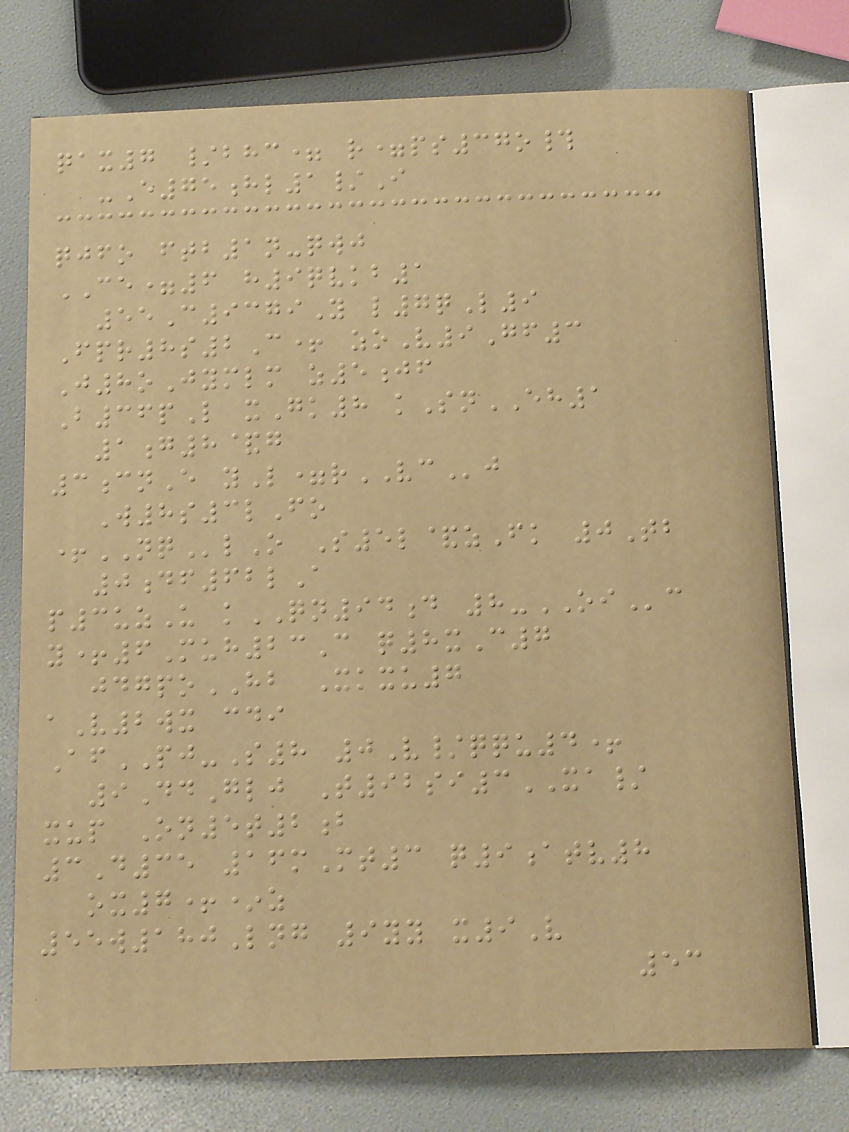qax7 /bhc= r=ps37o#
-E75hl1/I
qjfo ftb1n-qwj
CE=6 h9qvkb1
55C9379Y l7qL9
Fpr8s2C+ zoV9Gf3
J8oJymlm z5jf
B36pL xGk8 kSnEH1
1g8&g
3cnE yL=rVCj
W8s3lFo
+NQlO S5l&zFk 0Tb
0df62lA
p3uzU kQN94d 8-OIc
y+6Muh23C q8xC7
jdgpoHB Xkxu7
aV2wx cdi
AfPJ-S8 0V/qqu4+
9DdGlj T92si3XA/
xup On5t2b
3D35 16mMt3 q9atv8
ox7+*z
55w180Lng 9yy x9V
53
